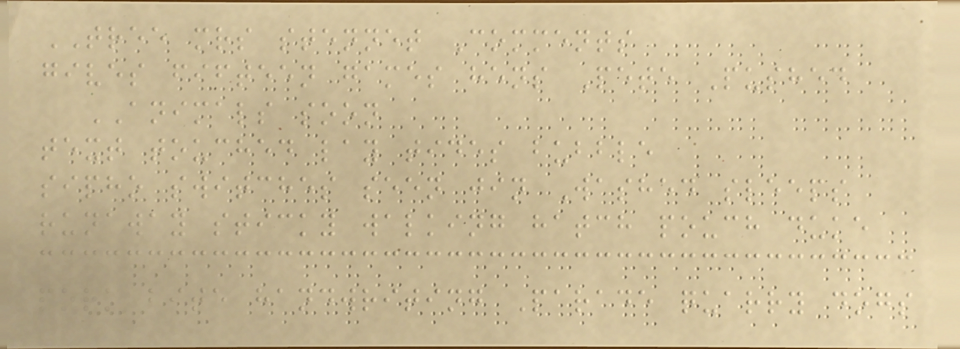TREE mrs stennet Comments
gives fifteen games hens Pete Pushed
ANIMALS soon
text touched lay tides bubble
sipho switches seen jin Washed sleeps
runaway sticky walking hatch pouch duke
pork bite handwriting Parade quarry dogs
